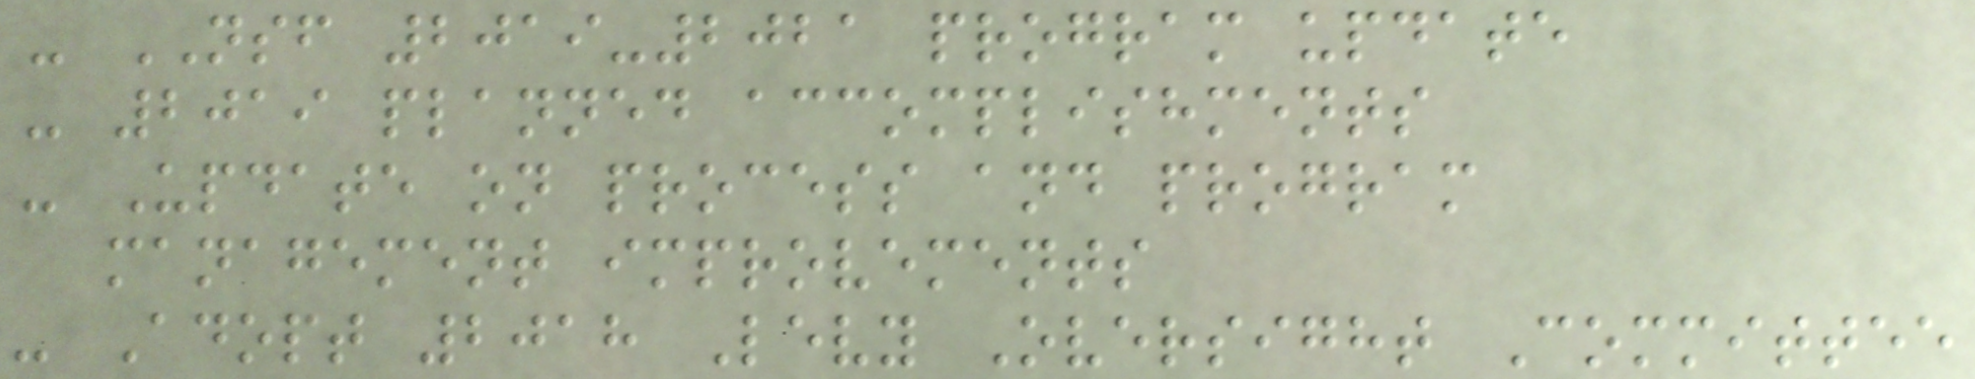- NSF 2019-2021 program update
- 2019 planned accomplishments
- Update on process and program
management improvements
- Adopt 2018 Levy Oversight Committee
